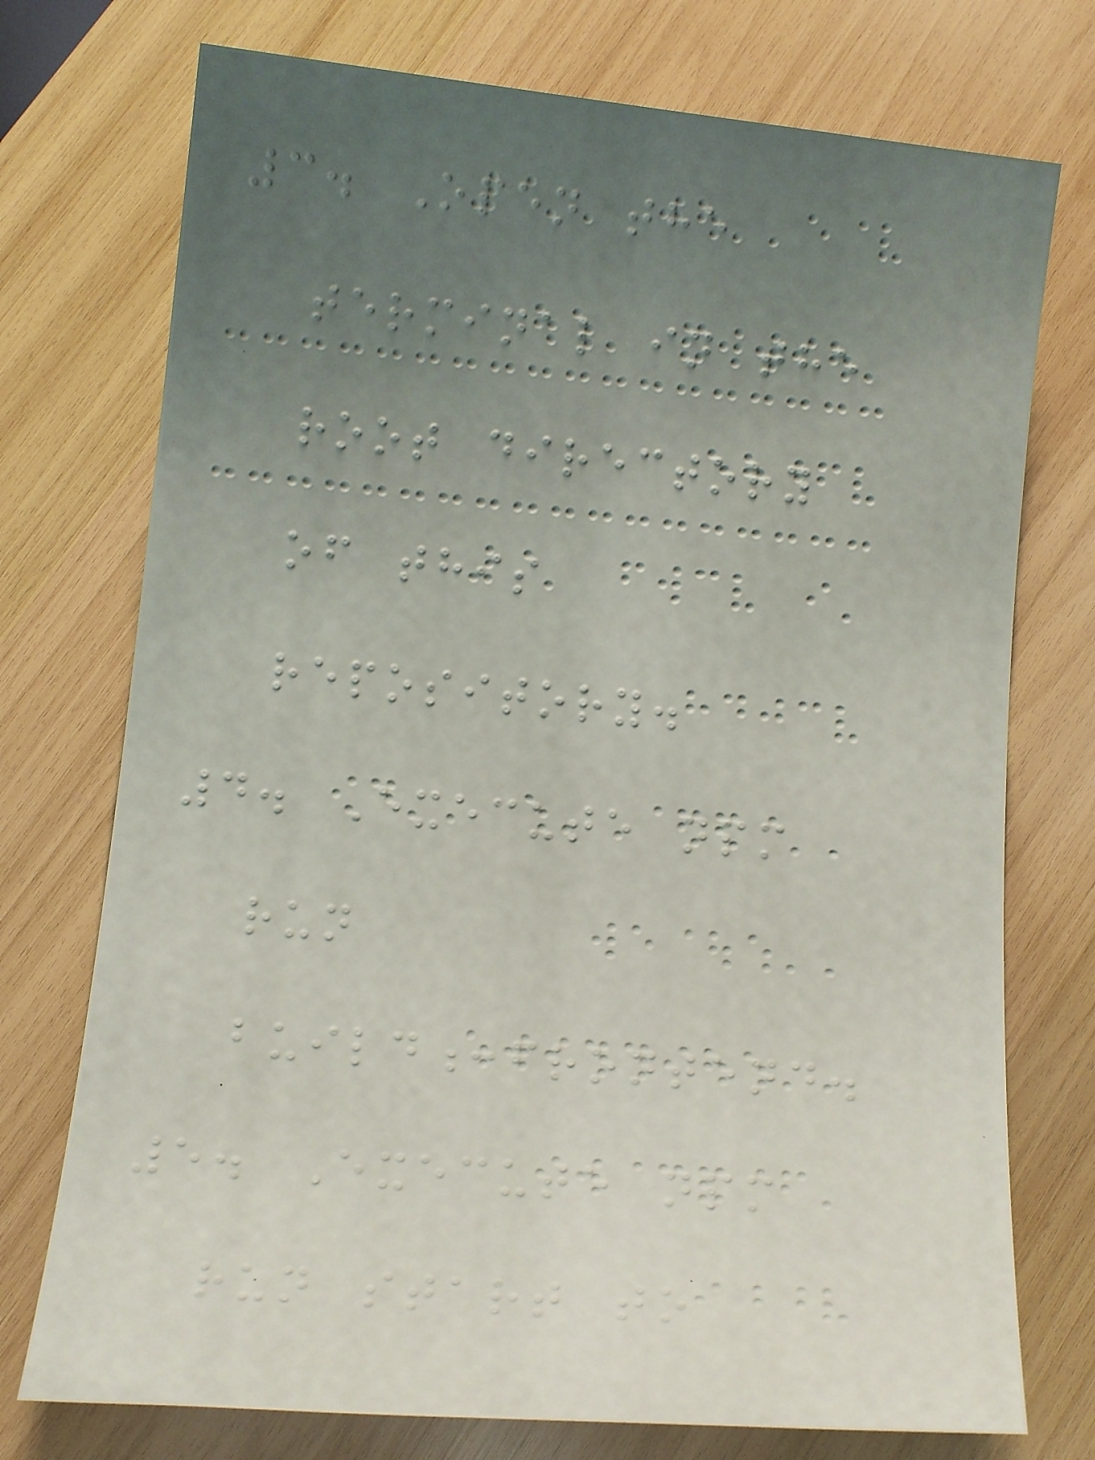3. Open the
terminal in the
root directory
of this
repository.
4. Execute npm
run
build:frontend.
5. Execute npm
run start to
